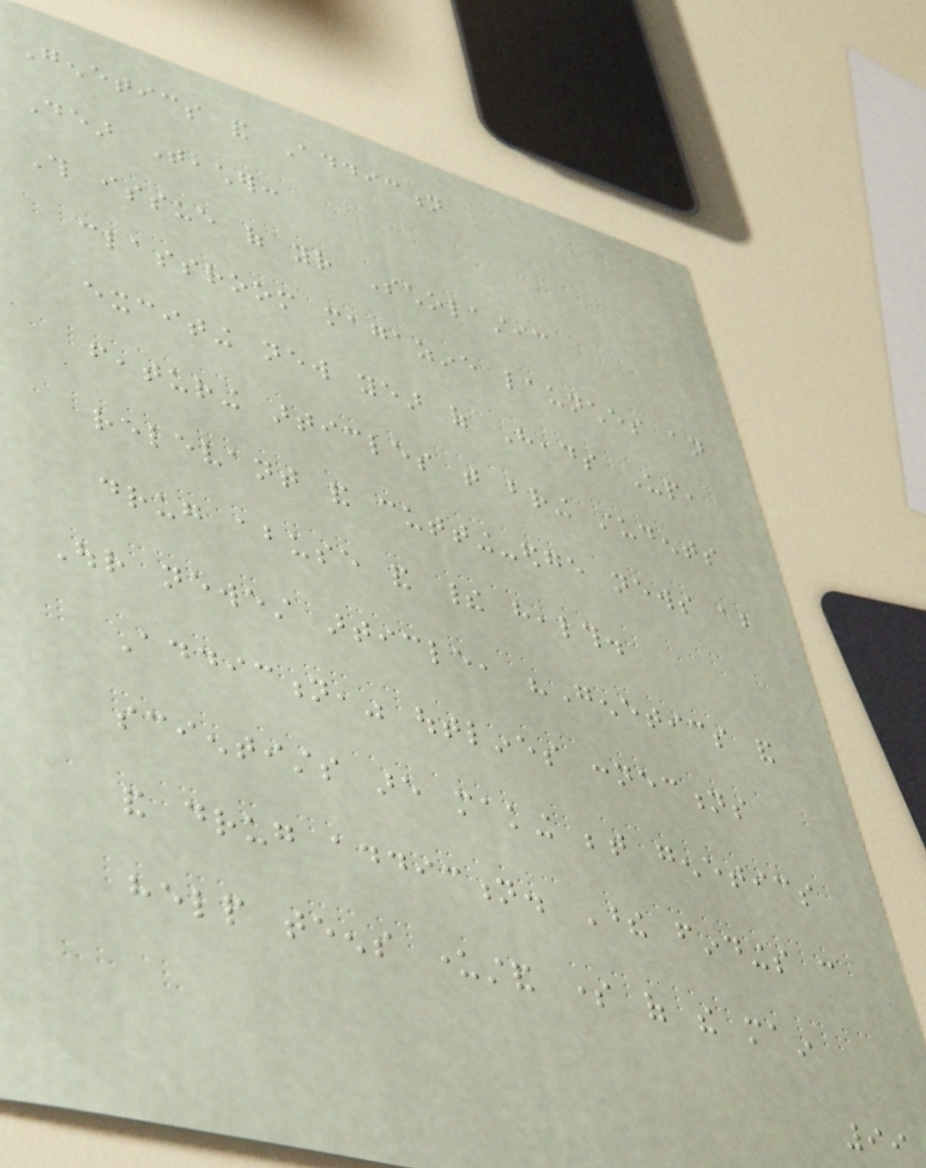Genetics and Addiction
Dear Teacher:
This issue of your Scholastic
classroom magazine launches an
exciting new year of Heads Up,
featuring articles that bring students
relevant and cutting-edge news about
drug abuse and their health.
Our newest article, "Genetics and
Addiction," outlines connections
scientists are making between genetics
and drug addiction. These findings can
help teens understand some of the main
99
